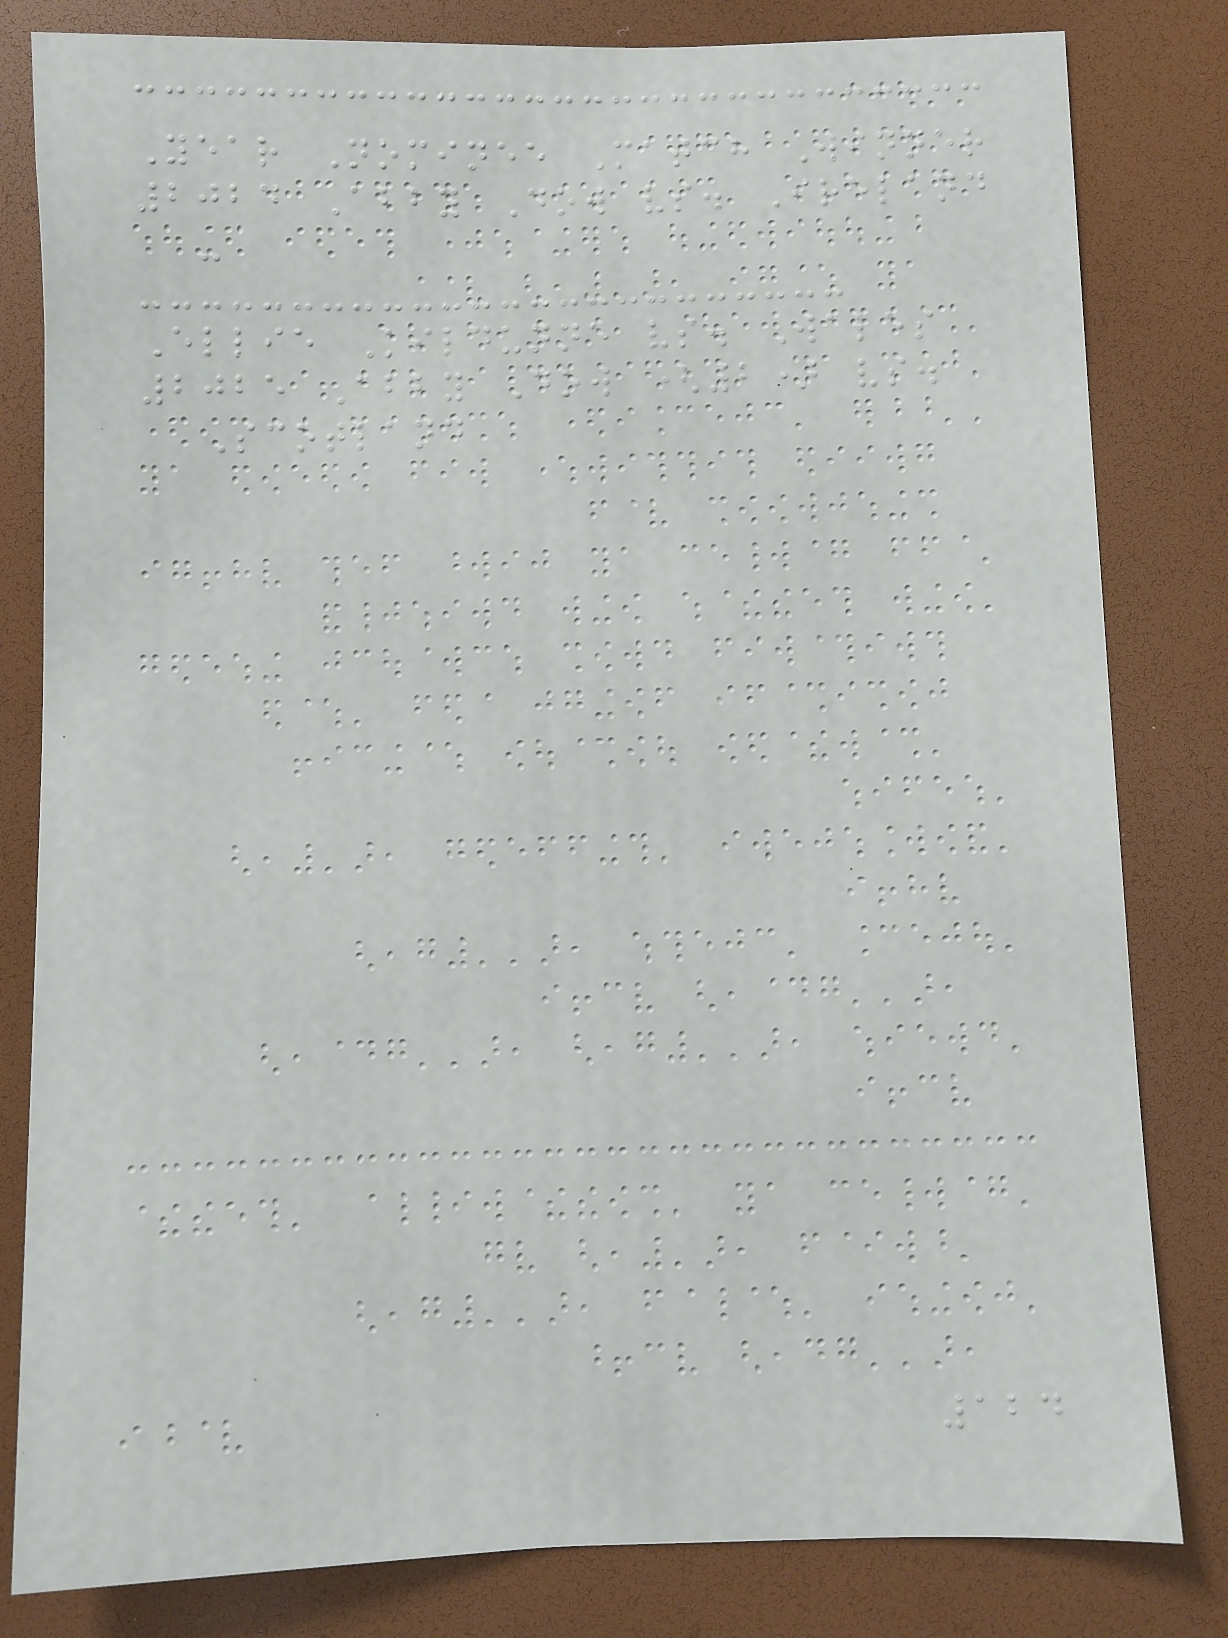Year Nominee Match Winner
2024 Abby Dow vs. Ireland
-
Ellie Kildunne vs. Wales
2025 Abby Dow (2) vs.
Scotland
124
